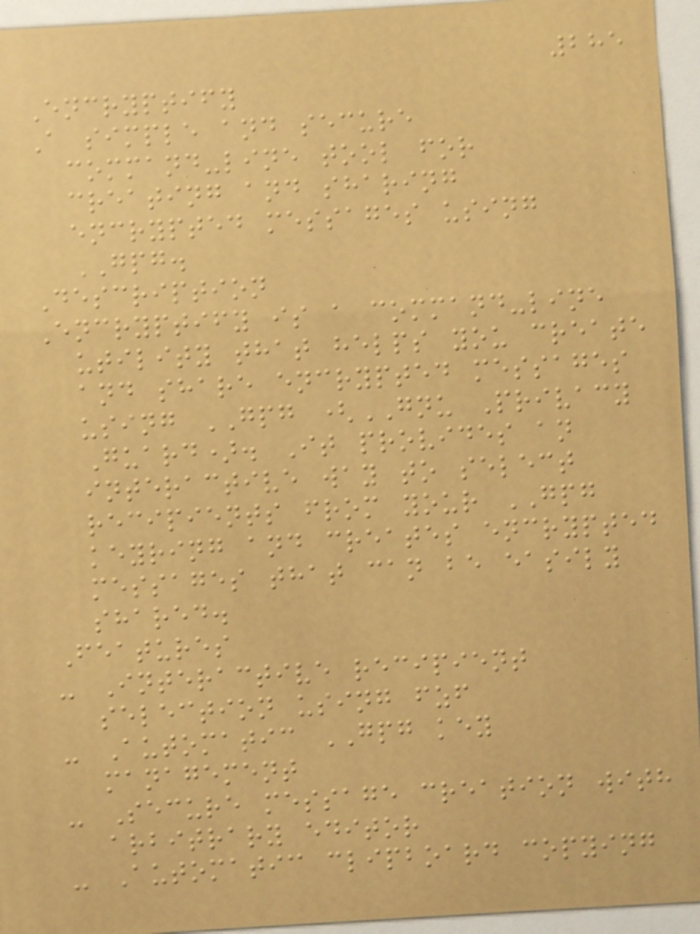285
Encryptify
A simple and secure
command-line tool for
creating and sharing
encrypted messages using
GPG.
Description
Encryptify is a command-line
utility that helps you create
and share encrypted messages
using GPG (GNU Privacy
Guard). It provides an
interactive way to select
recipients from your GPG
keyring and creates encrypted
messages that can be easily
shared.
Features
- Interactive recipient
selection using fzf
- Automatic GPG key
management
- Secure message creation with
arbitrary editor
- Automatic clipboard copying
